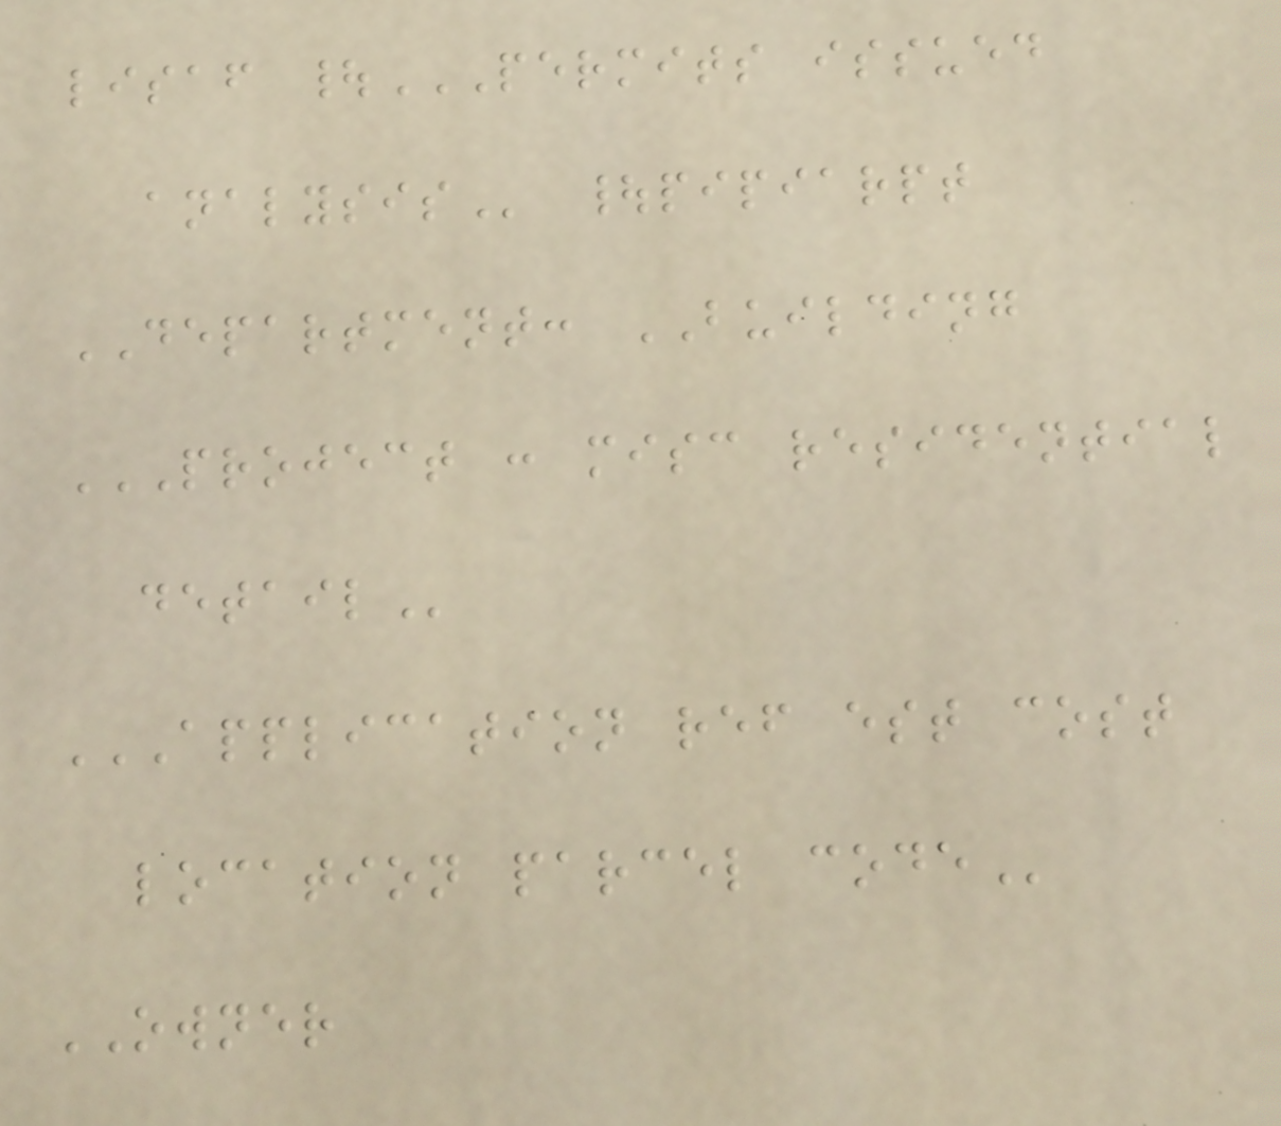lisaf |PERMITS ISSUED
ANALYSIS |pipiarpt
DEPARTMENT: BUILDING
PROJECT : MISC RESIDENTIAL
DETAIL
APPLICATION REF EST COST
LOCATION PARCEL CODE
OWNER
